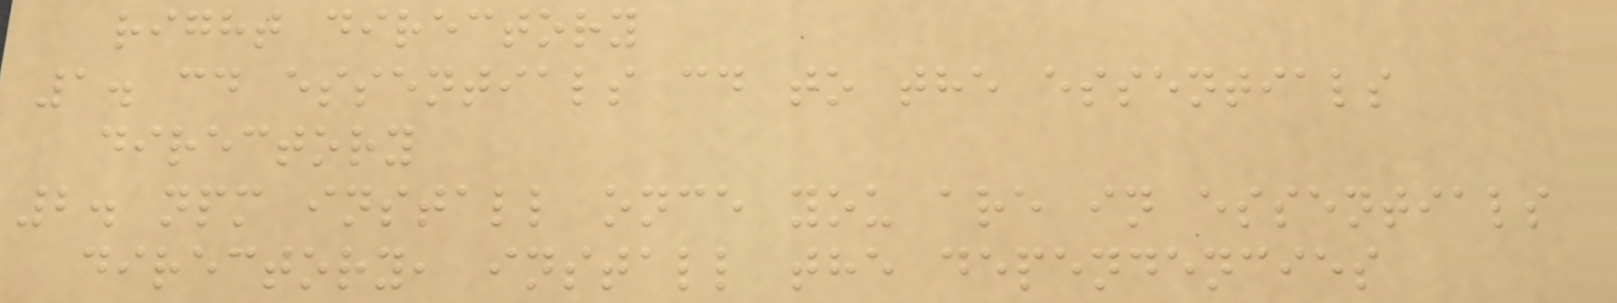right directory
1. cd essentials cd to the essentials
directory
2. npm install once you are in essentials
directory, install the dependencies
